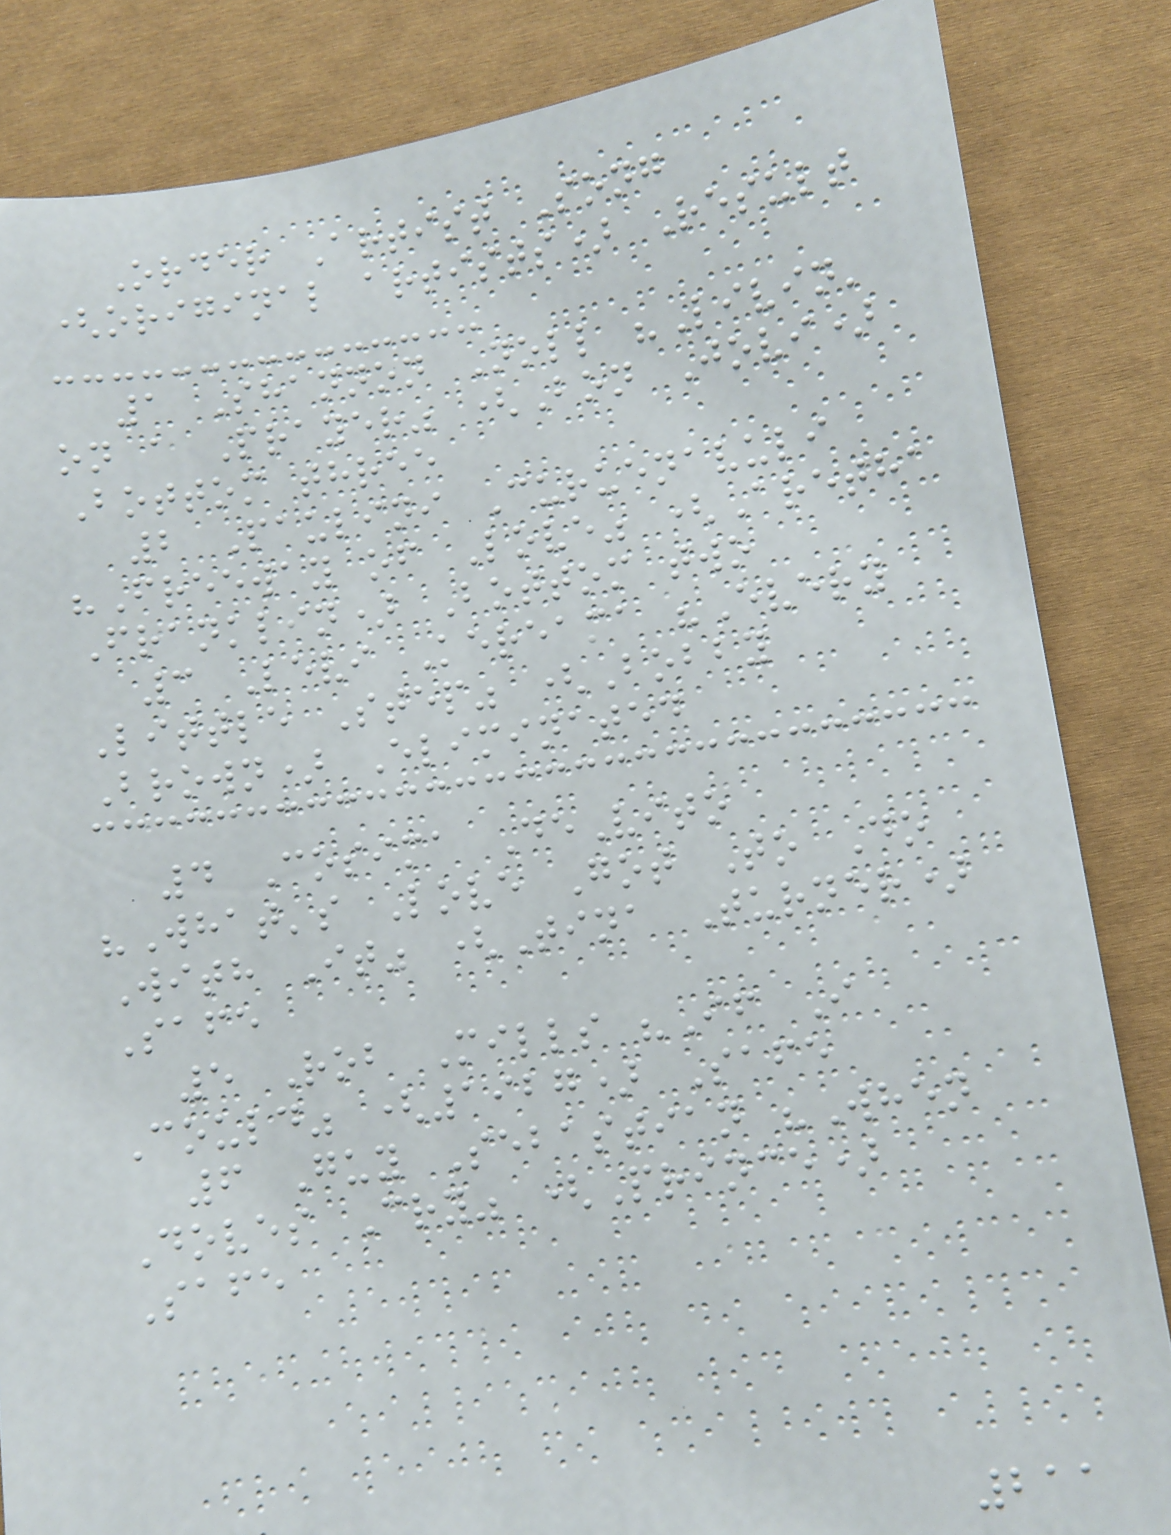Order Artist Song
(original artists) Result
1 Shannon Noll "Livin'
on a Prayer" (Bon Jovi)
Bottom three
2 Paulini Curuenavuli
"Freeway of Love" (Aretha
Franklin) Bottom two
3 Levi Kereama "Every
Little Step" (Bobby
Brown) Eliminated
4 Cosima DeVito
"What's Love Got To Do
With It" (Tina Turner)
Safe
5 Rob Mills "If I
Could" (1927) Safe
6 Guy Sebastian "When
Doves Cry" (Prince)
Safe
211
